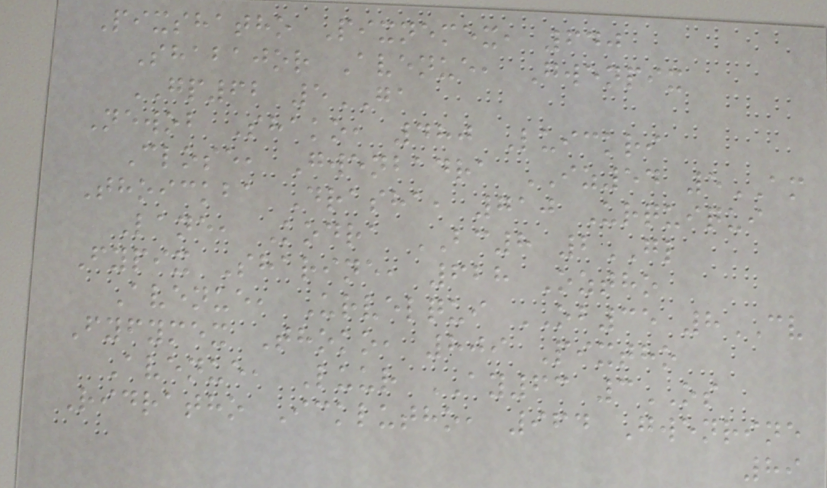Pixshatho Pixnemex, 640
Shabajor Avenue, Gwenpix
GP62 5GA
Newob Shako, 480 Luickri
Close, Gwenbadra IZ54 5AM
Thoickba Drasha, 710 Urquiqui
Lane, Kodra BC8 2GL
Fypix Sharine, 628 Oztho
Avenue, Urvelqui OB35 8CV
Fyfymex Thoko, 809 Pixtho
Avenue, Luur AY63 3OS
Ridratho Icklutho, 964 Gwenrine
89
